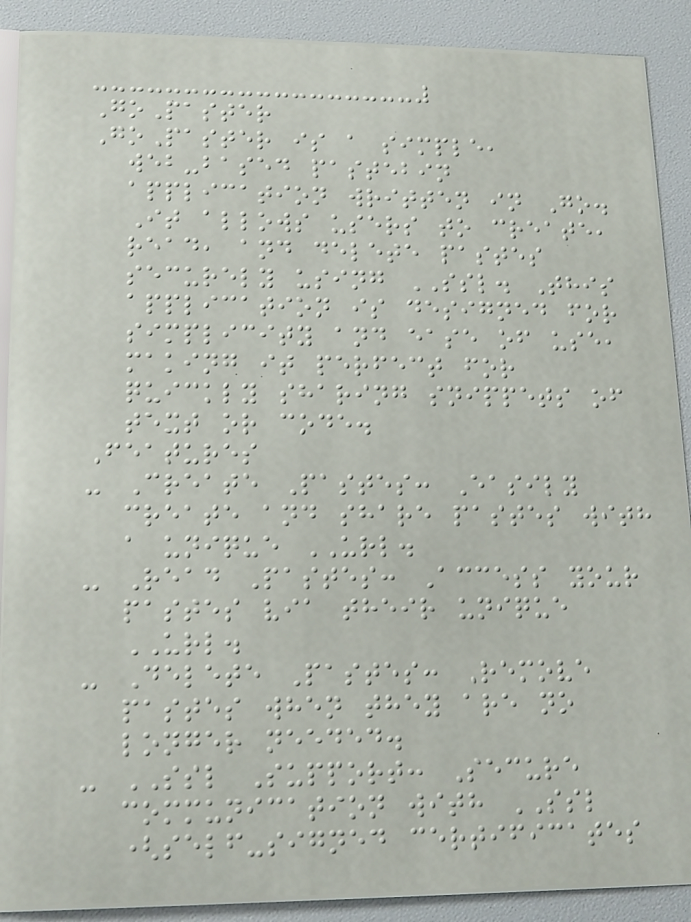GoPaster
GoPaster is a simple,
web-based pastebin
application written in Go.
It allows users to create,
read, and delete pastes
securely using SSL. This
application is designed for
simplicity and ease of use,
making it perfect for
quickly sharing snippets of
text or code.
Features
- Create Pastes: Easily
create and share pastes with
a unique URL.
- Read Pastes: Access your
pastes via their unique
URL.
- Delete Pastes: Remove
pastes when they are no
longer needed.
- SSL Support: Secure
communication with SSL
(self-signed certificates
